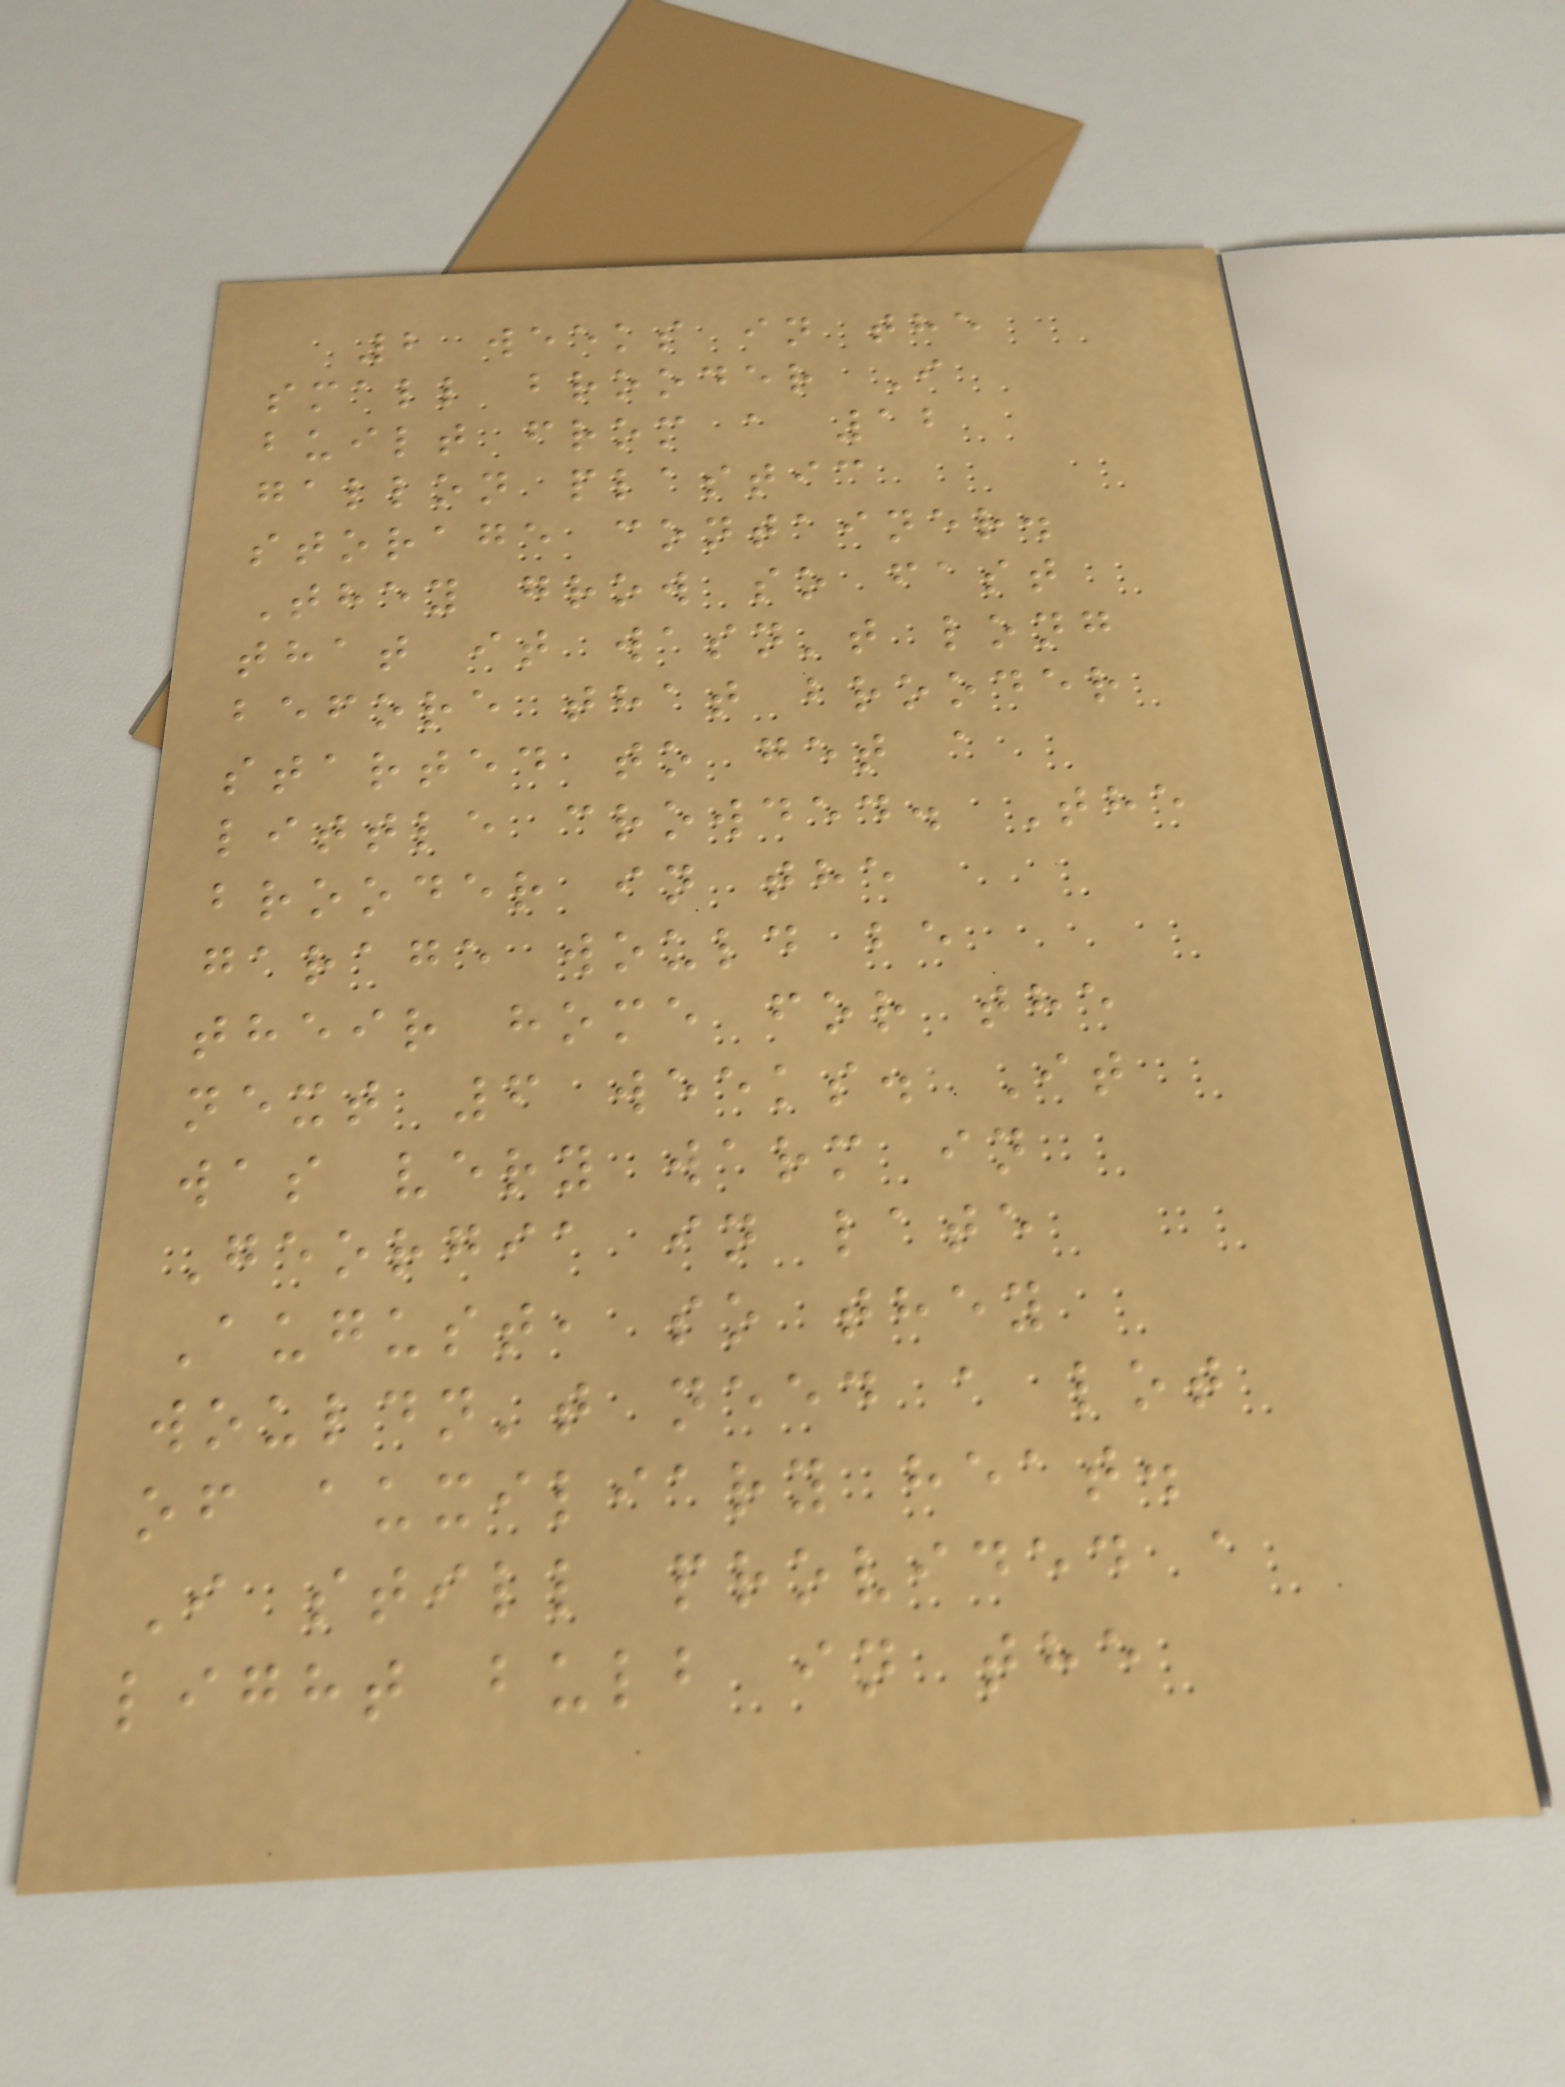2 weeks in the
small brooder I
built from a 12
gallon plastic
storage container.
They grow so fast
that it wasn't long
before that brooder
started to get a
little crowded. The
brooder in the
garage would be
their home for the
next 6 weeks. It
was very warm in
Georgia in late
August, so they
wouldn't need a lot
of auxiliary heat.
I still provided a
light bulb in the
